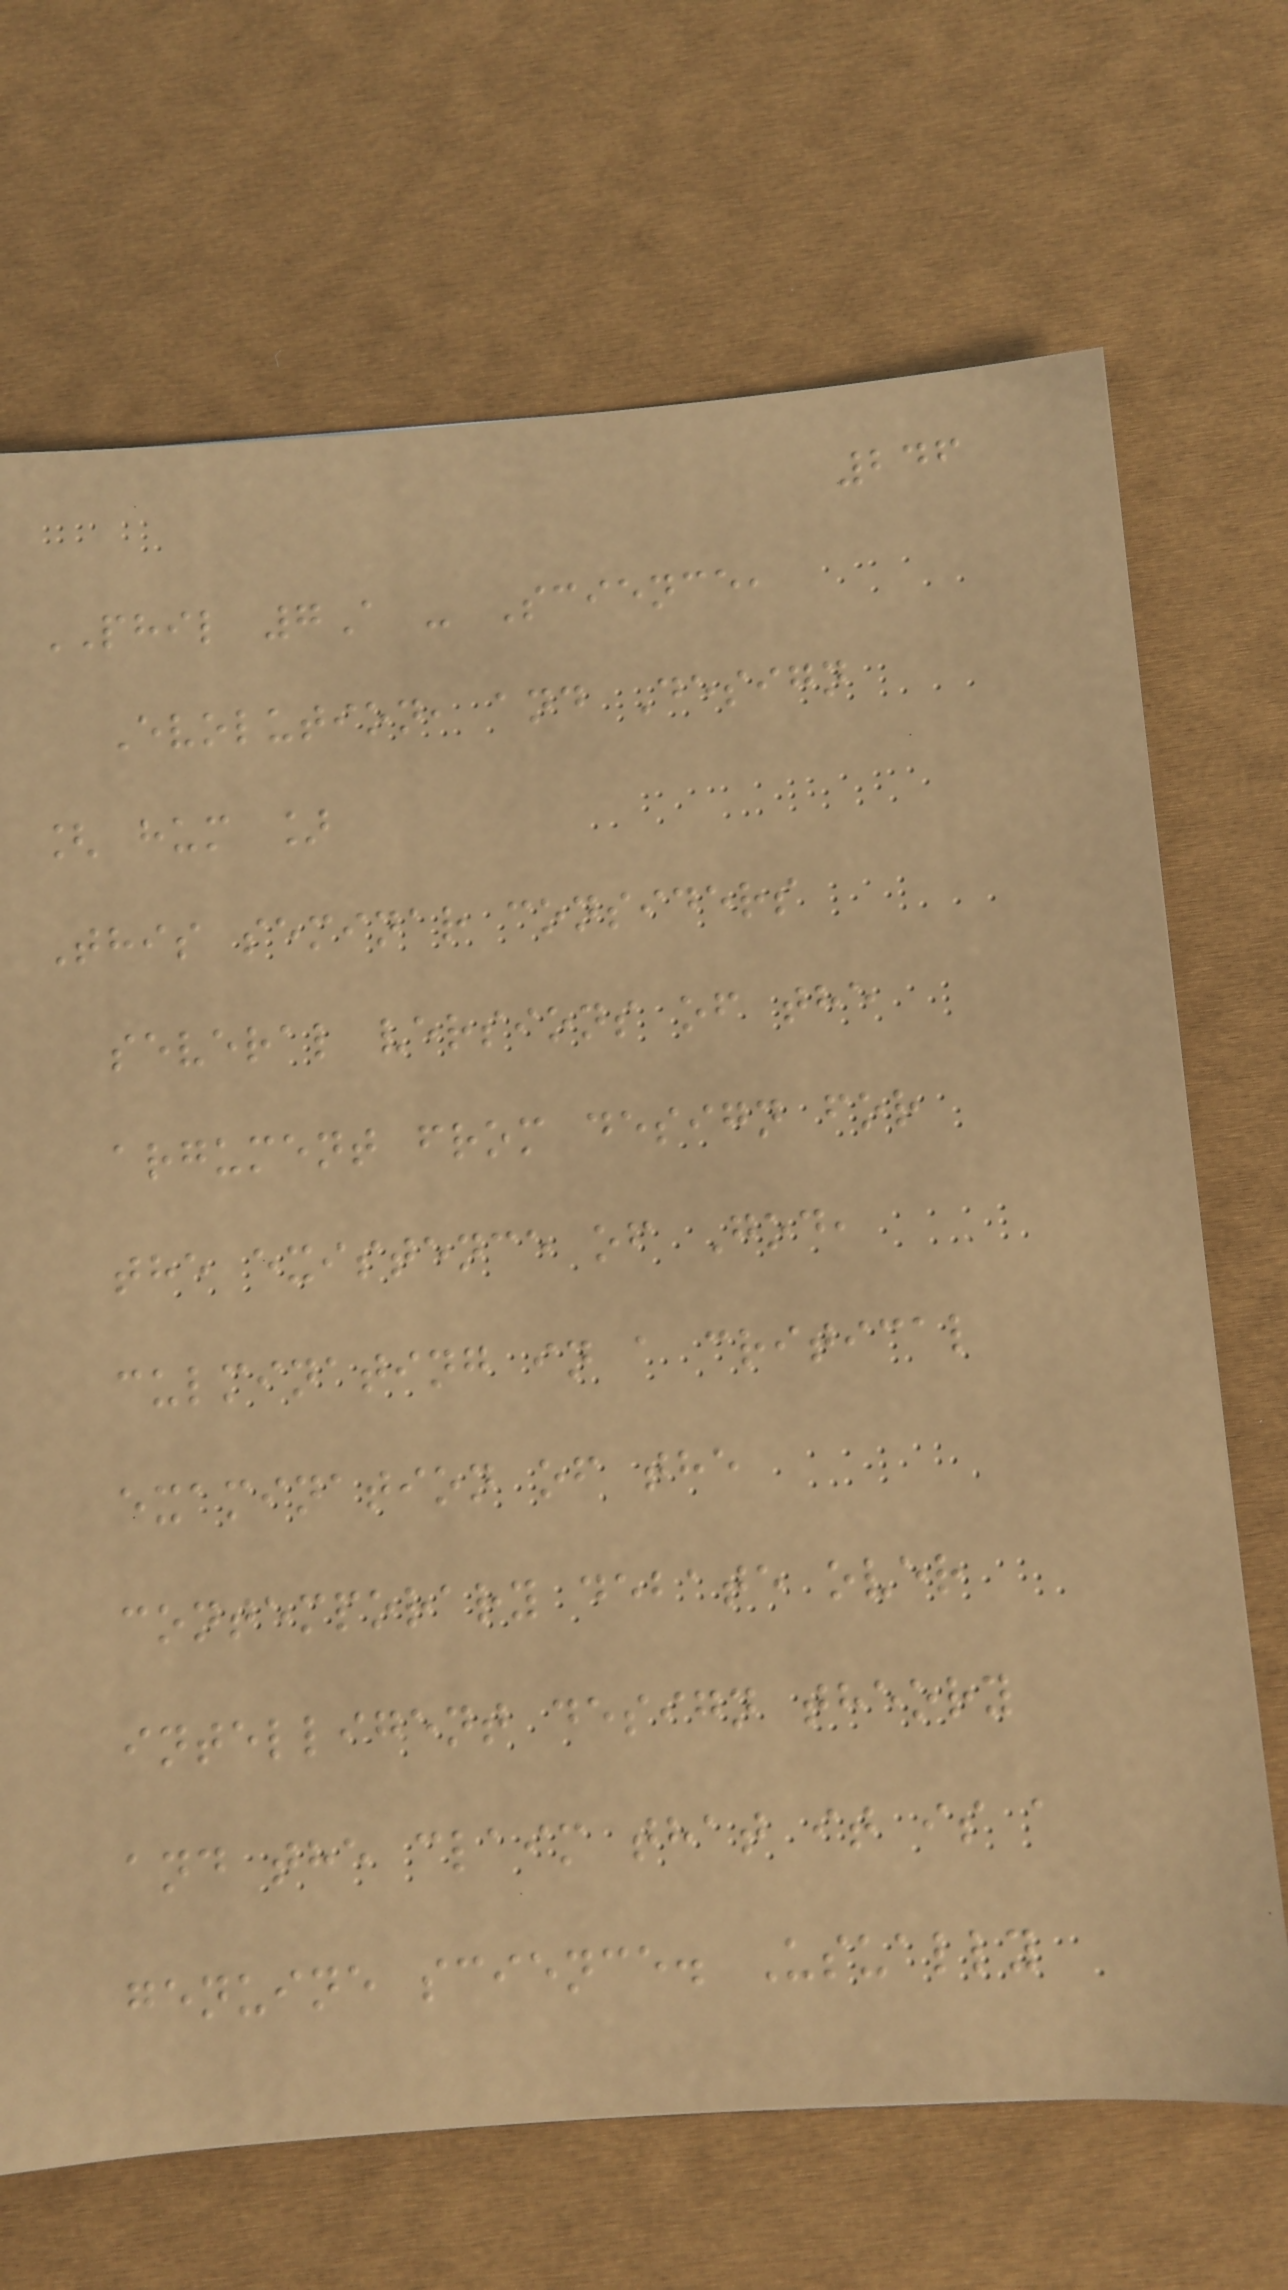246
PHIL 7A - Science,
Evolution, and Design
[ hum ]
This seminar considers
several versions of the
argument from design for
the existence of God,
culminating in a critical
examination of the
contemporary debate over
intelligent design theory
and the claim that it is a
genuine science. Usually
